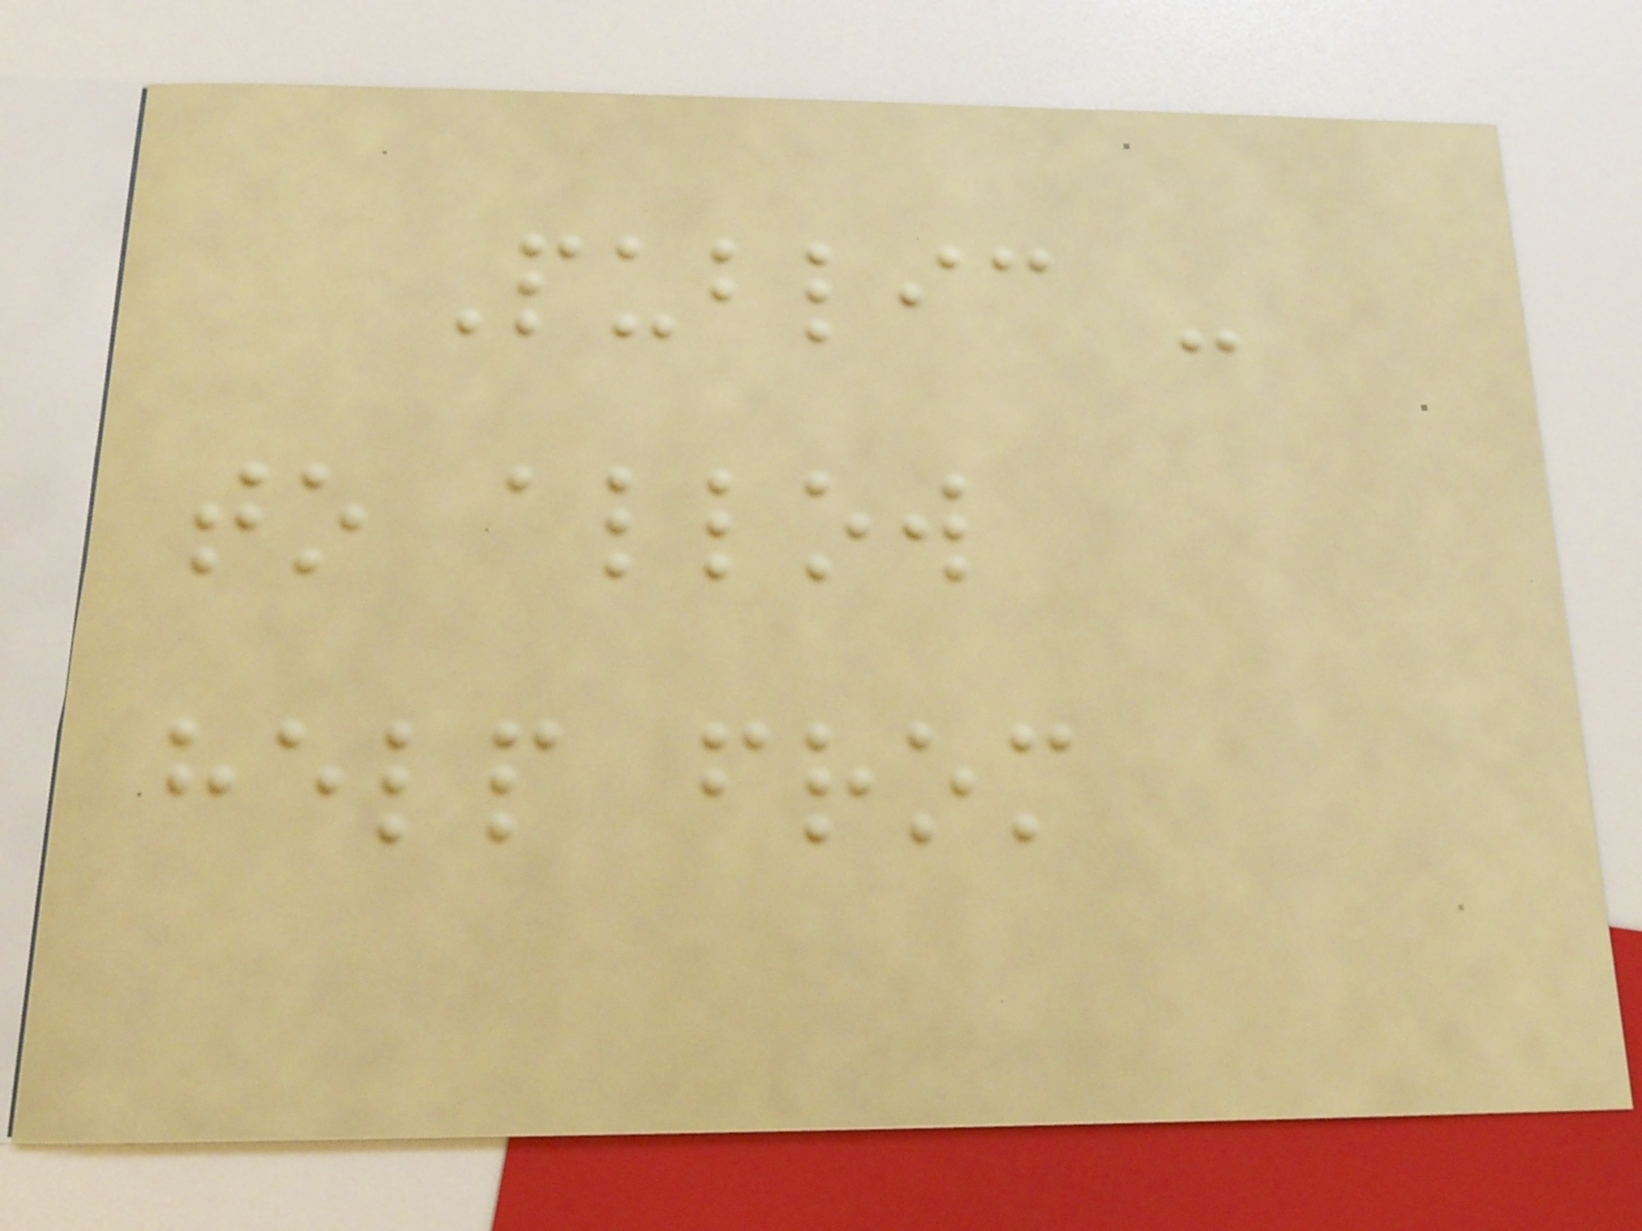Public -
to allow
help from
